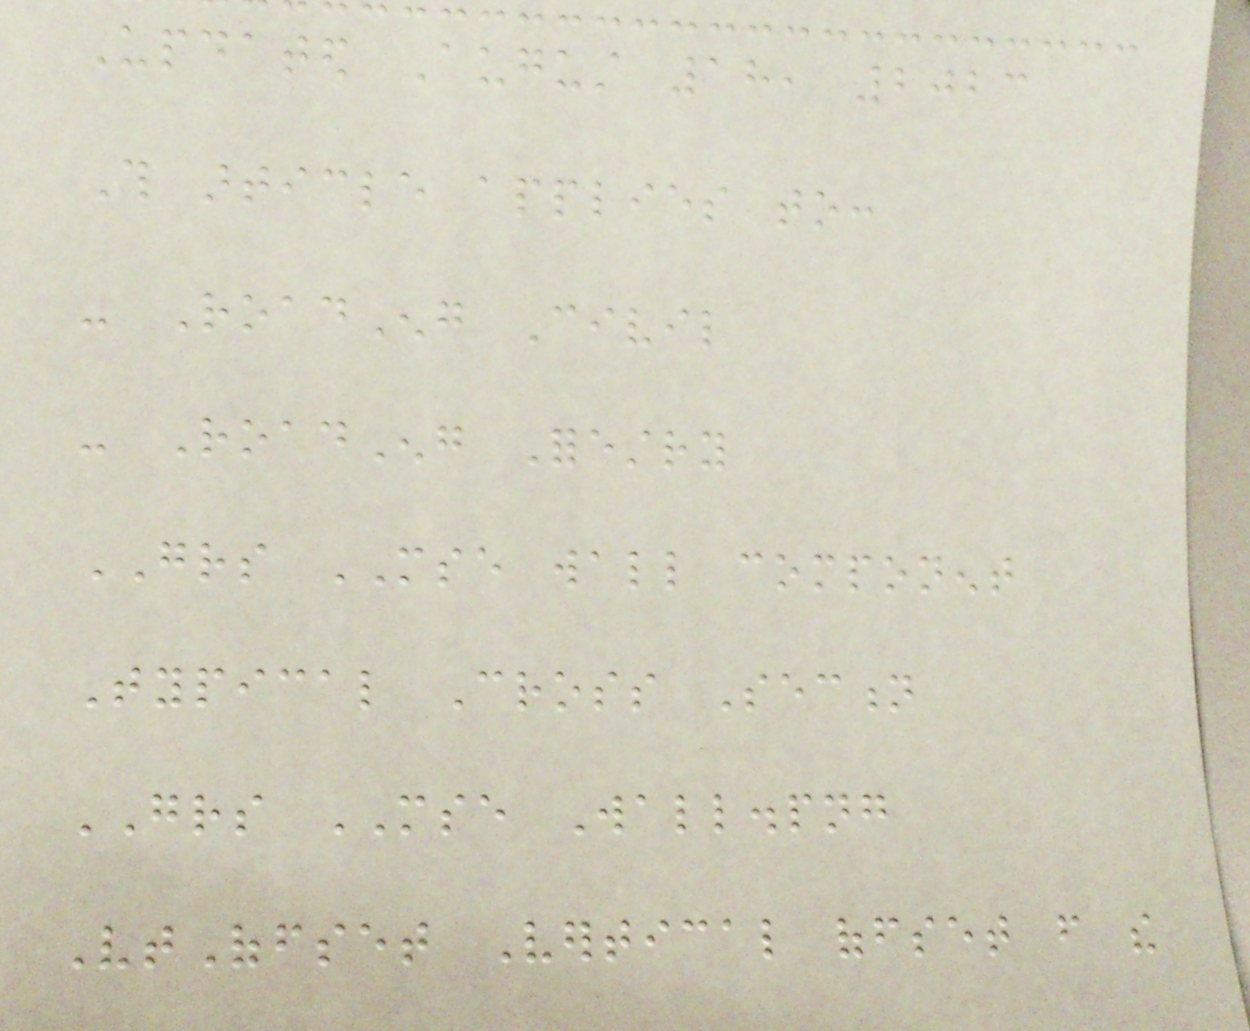Updated August 18, 2023
This article applies to:
- RoadEng Civil
- RoadEng Forestry
GRS MSE wall component
Typical Cross Section
GRS MSE Wall.png
VtOffset Vertical offset from the
